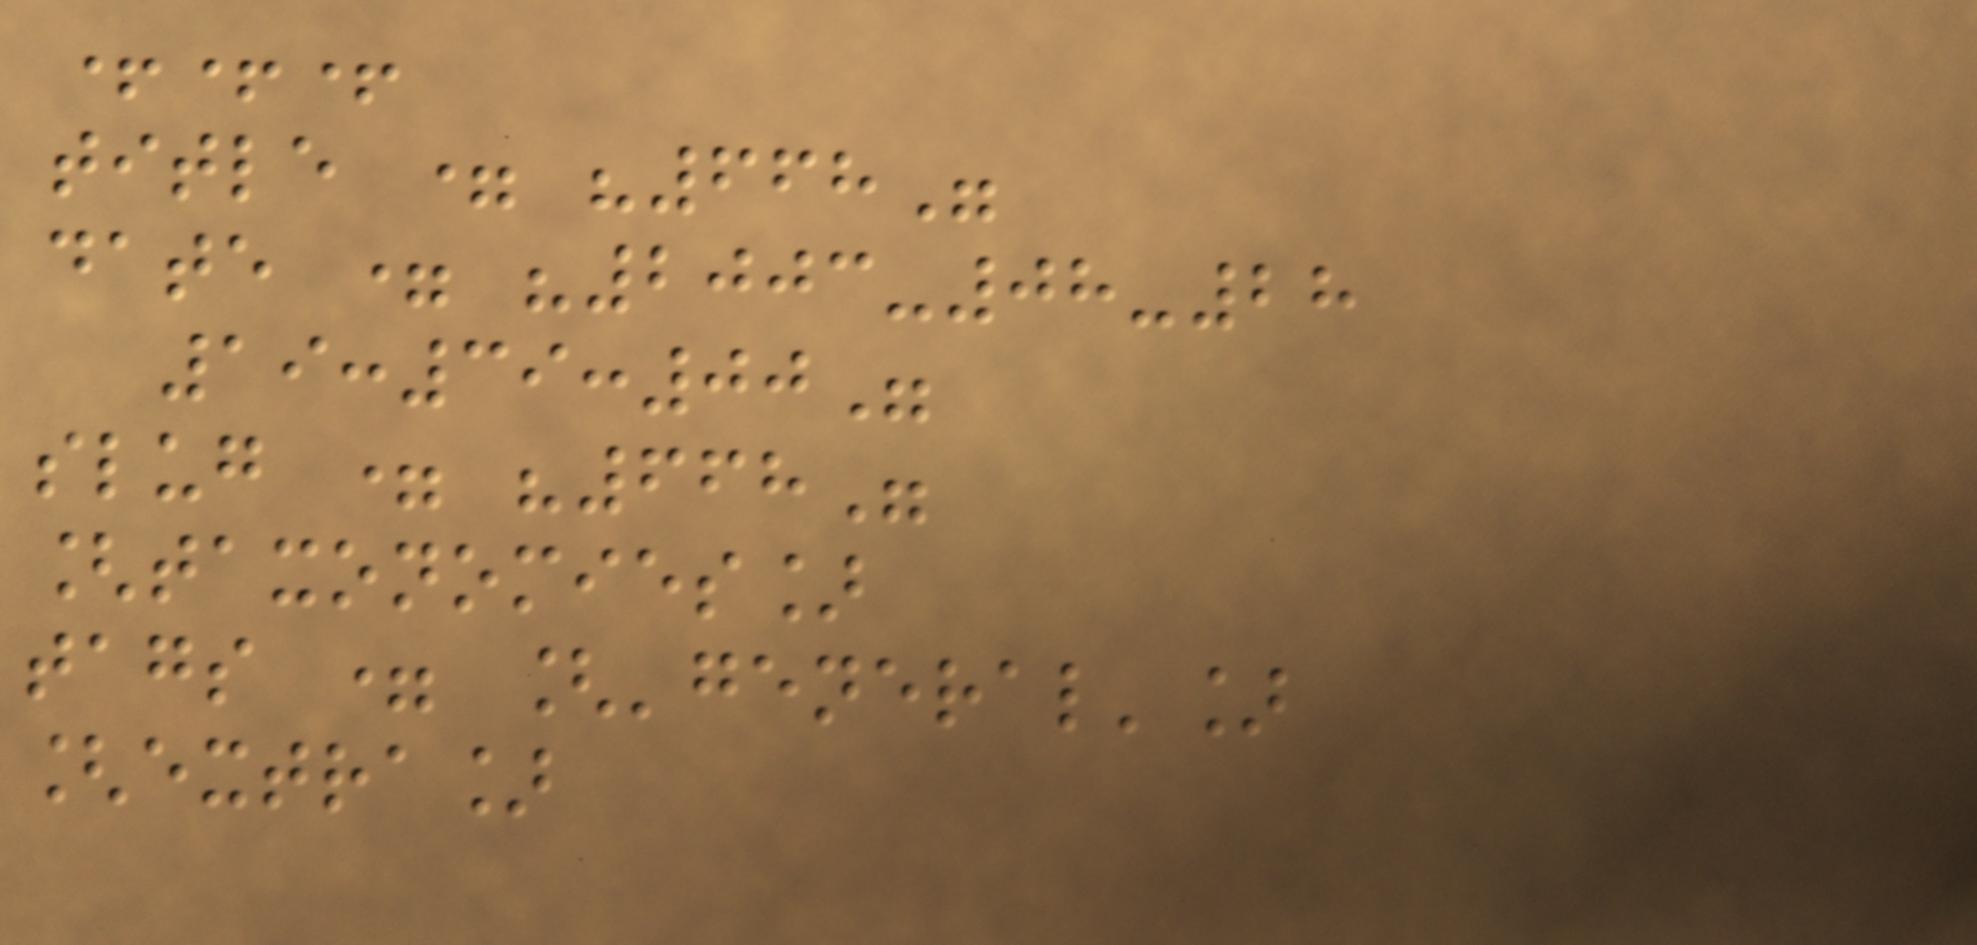+++
title = "668"
date = "2003-08-28
19:39:00"
slug = "668"
[taxonomies]
tags = ['general']
[extra]
